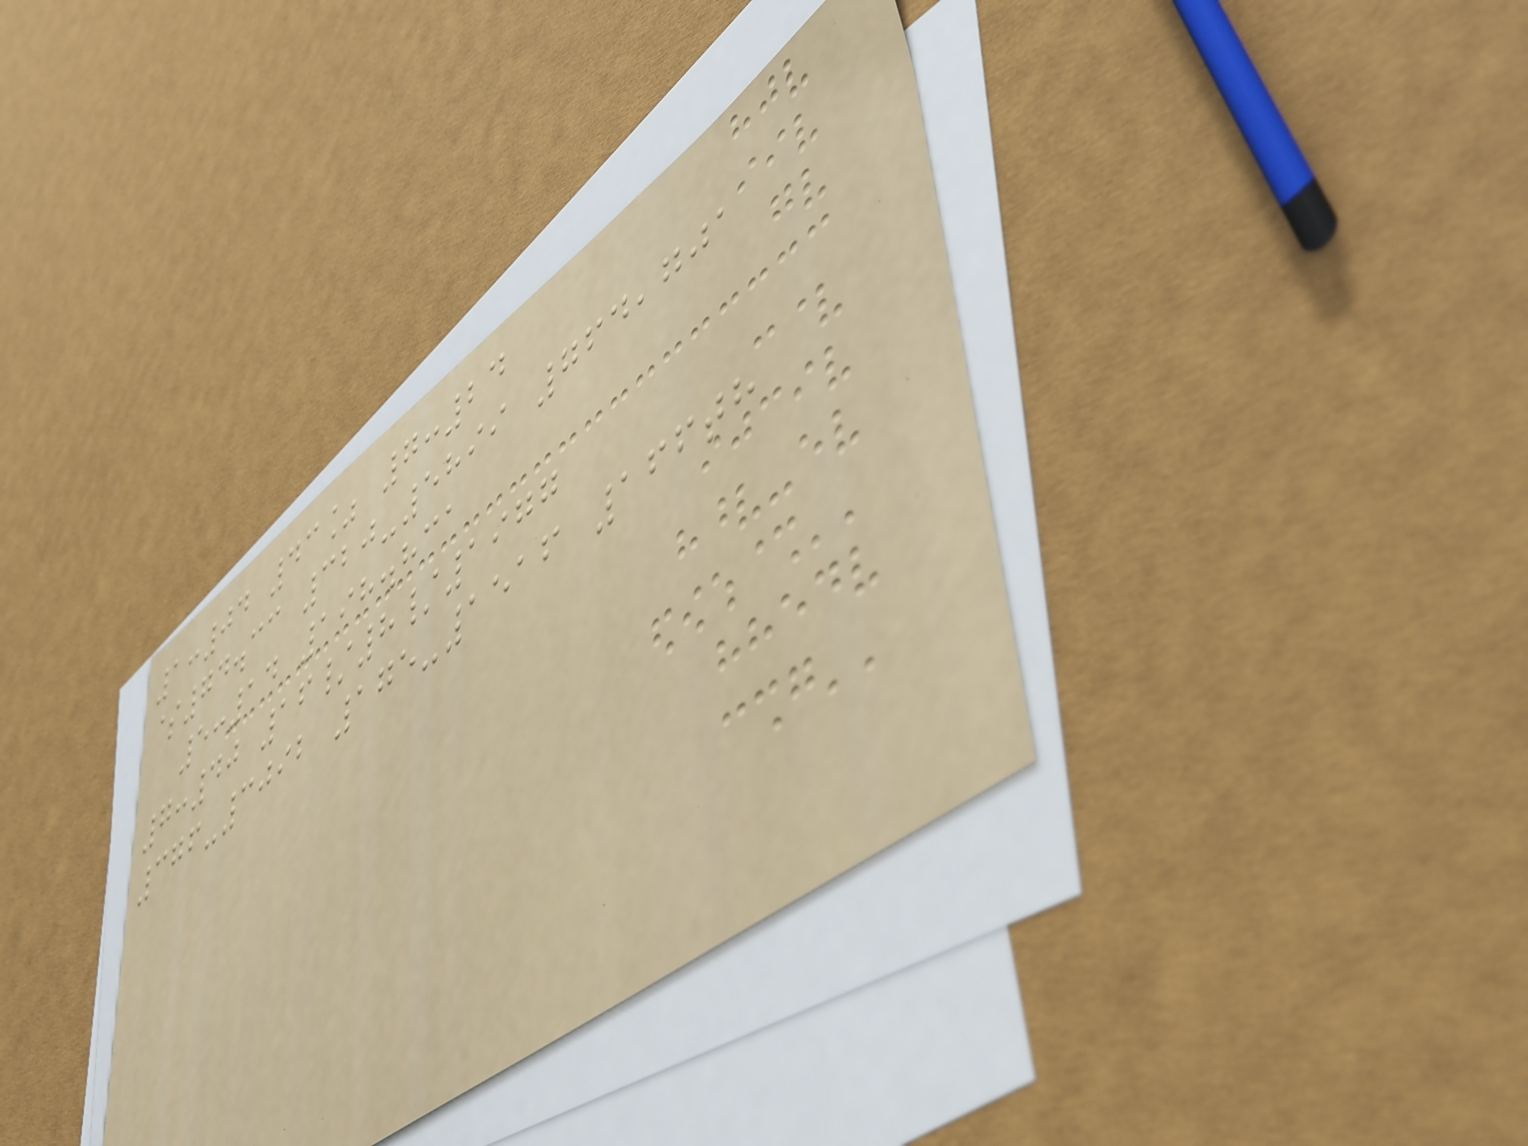1:04 43% 7:24
$74.33 320-5899 764,701
5:14 198.831
7:40 16/8/1977
376-3092 175-1516 166th
